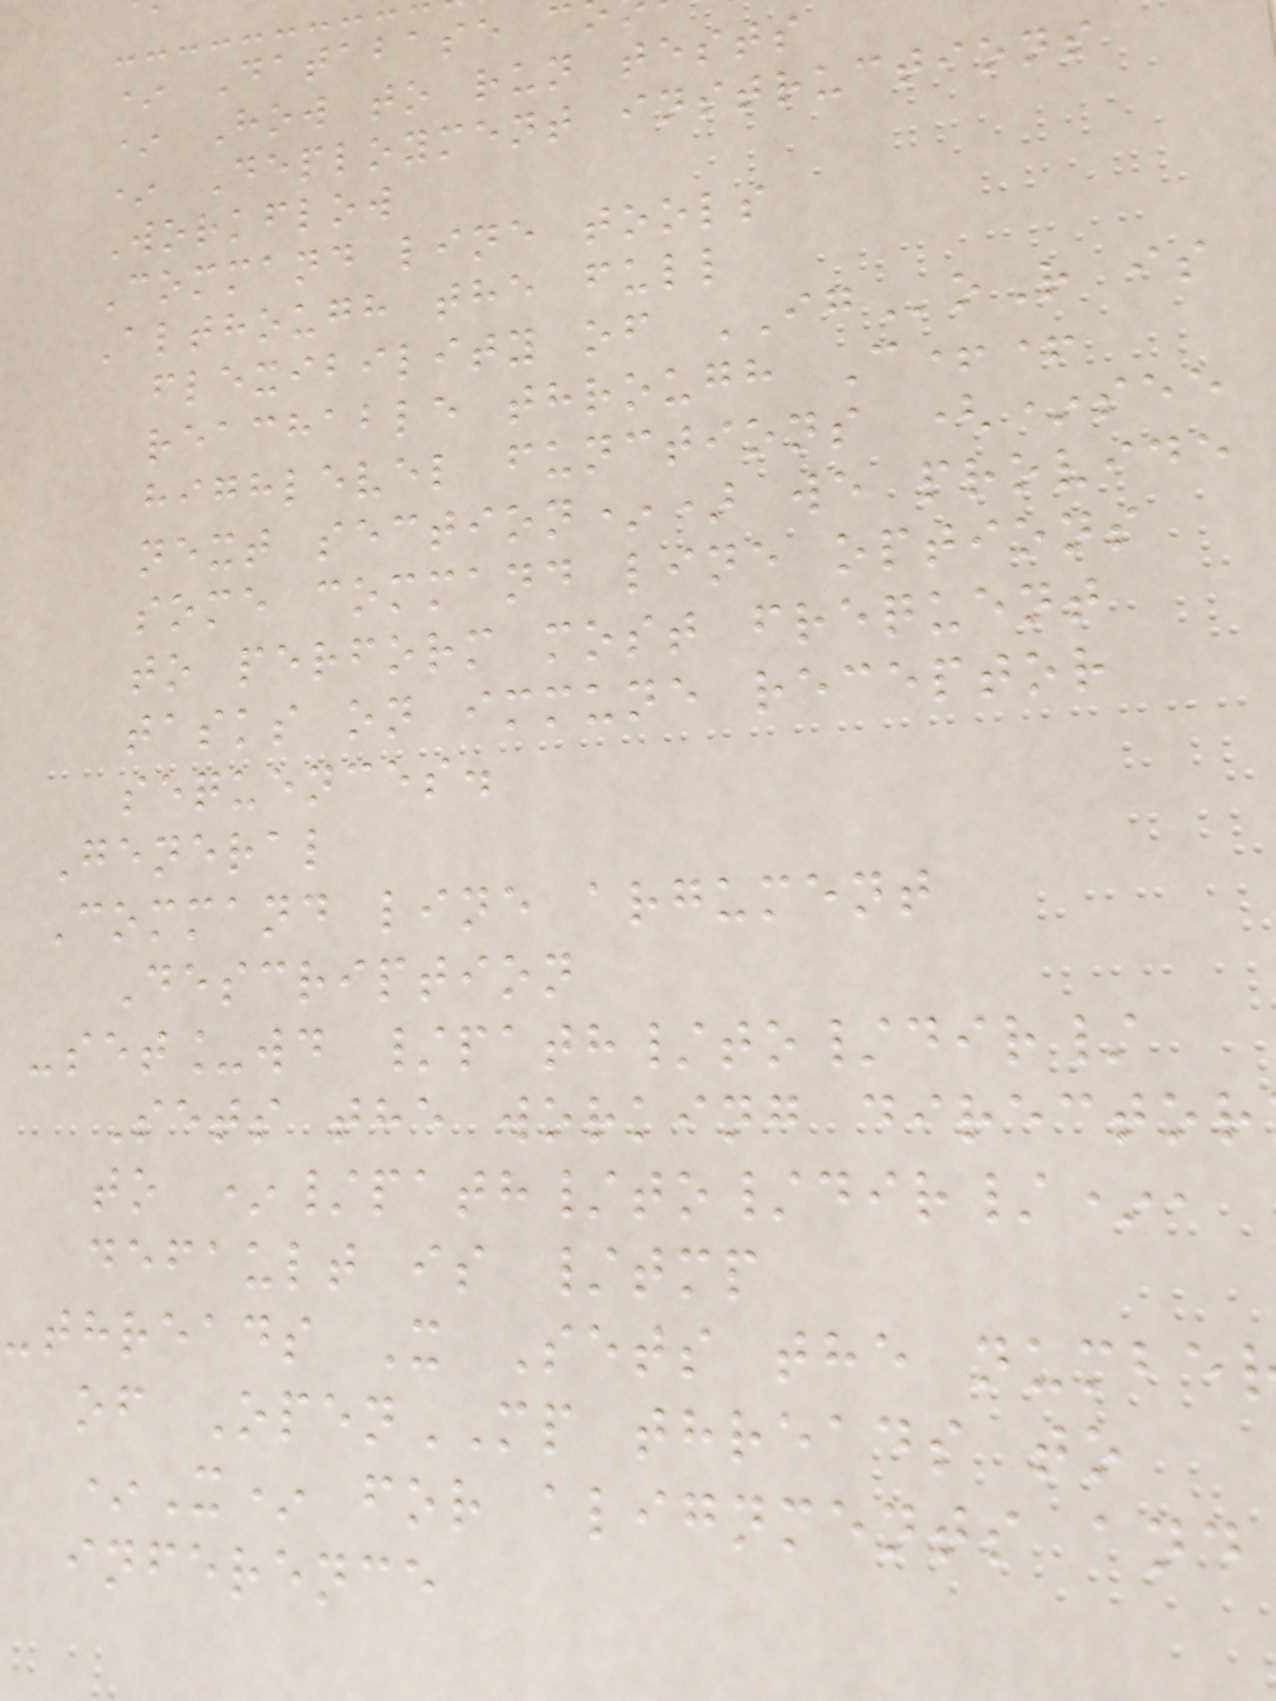* Database c
* How to run tests
* Deployment instructions
Workflow
Command line tools
Although the full
flexibility of IGoR is
reachable through C++
highlevel functions (*see
next section*) we provide
some command line options
to perform most frequent
tasks on immune receptor
sequences.
General
Command line argument
Description
-set_wd /path/to/dir/
Sets the working director
to */path/to/dir/*,
default is /tmp
-threads X Sets the numbe
of OpenMP threads to
*X* for alignments and
inference
